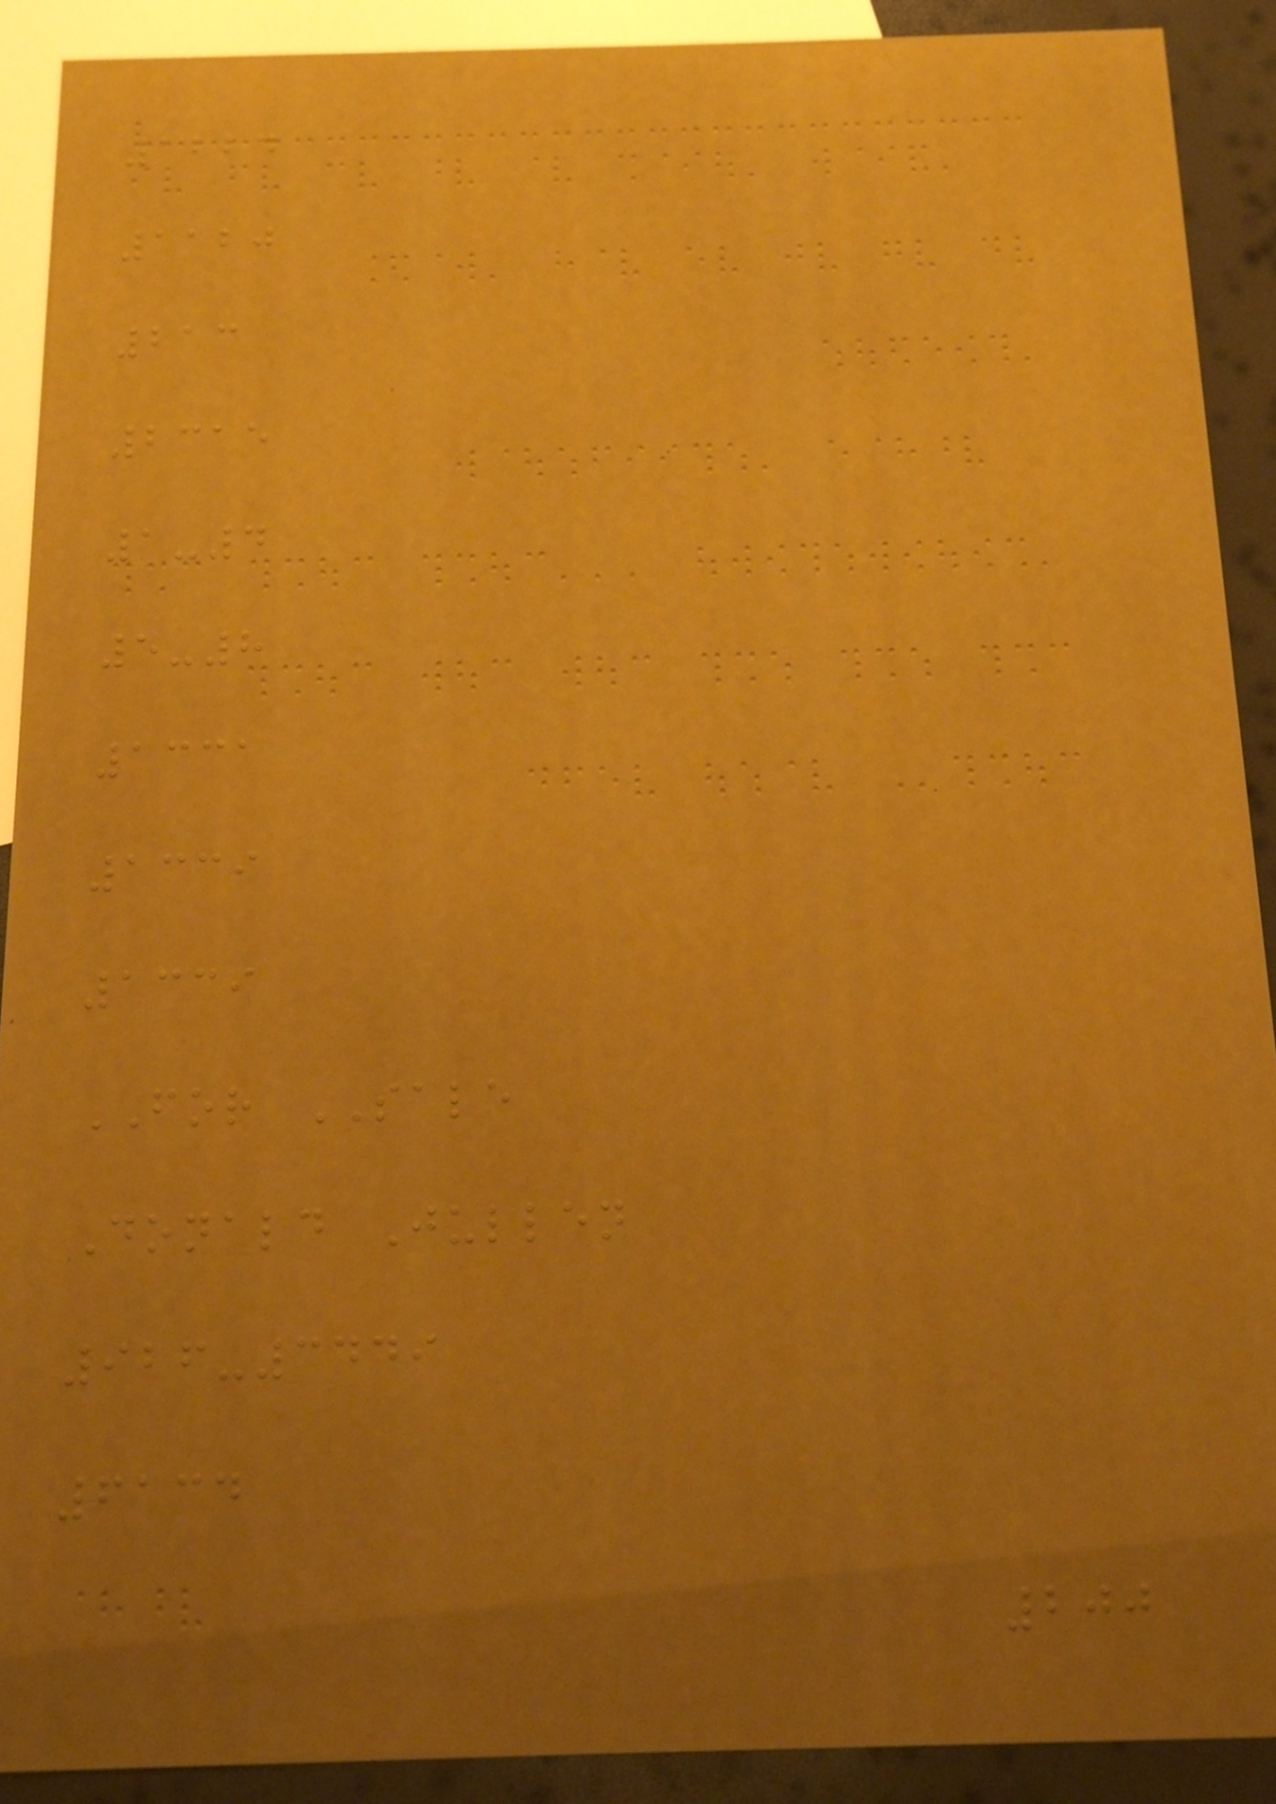1224
1120
213
2315
1-4
5-8
1331
1339
1339
FOR SALE
Donald Jullen
926-3449
6134
200
